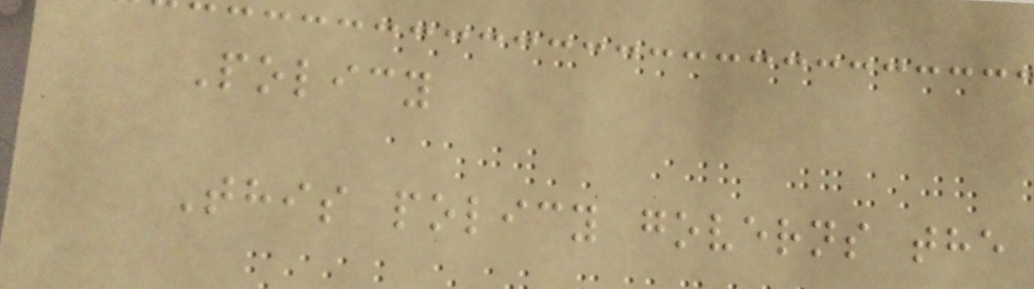Policy
This policy governs the
